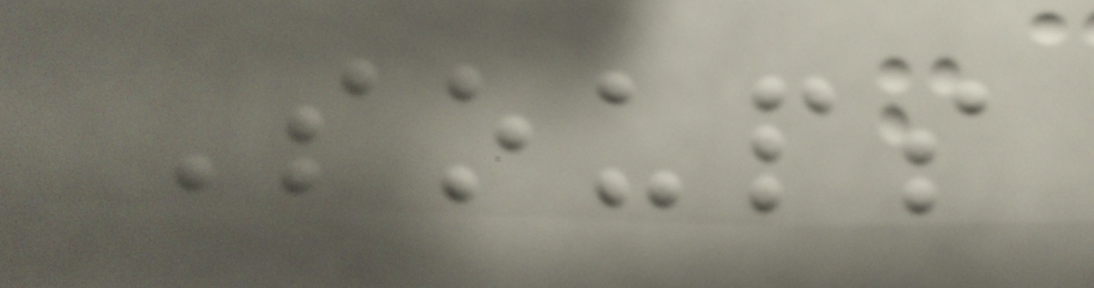Soups
